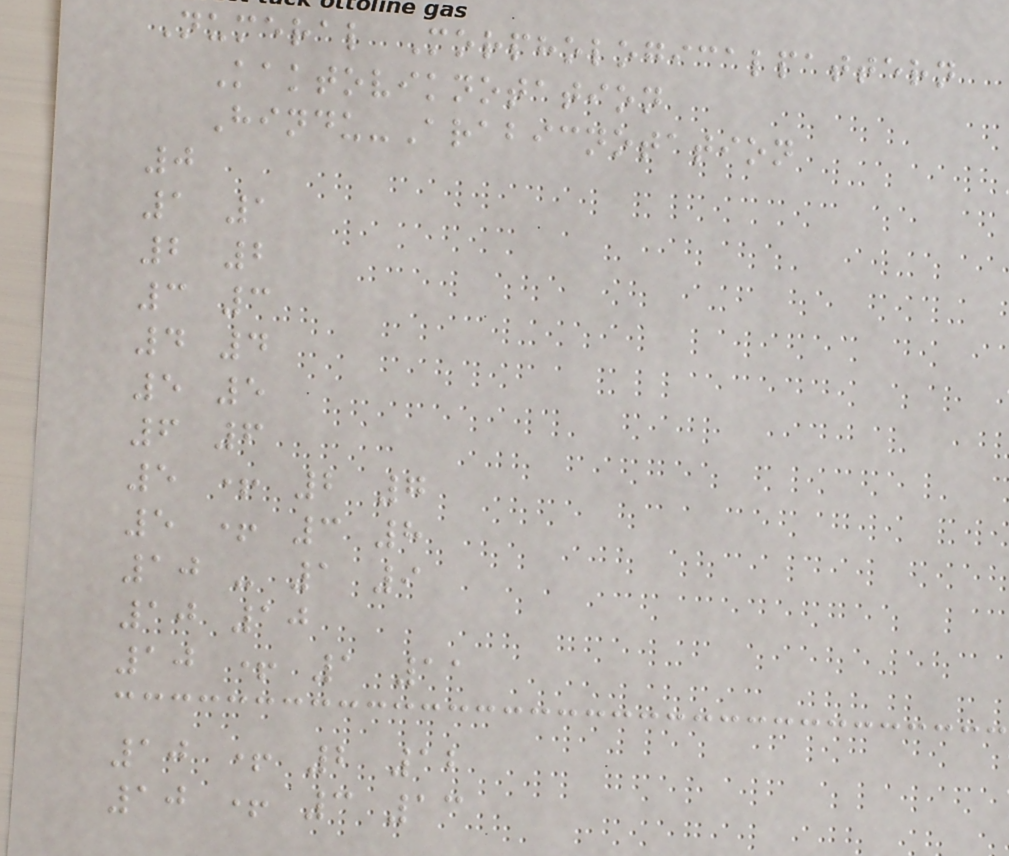Numeral Morphologicalpattern
Kaktoviknotation
Hindu-Arabicnotation
0
1 1
2 2
3 3
4 4
5 5
6 6
5 + 2 7
5 + 3 8
10 - 1 9
10 10
10 + 1 11
10 + 2 12
10 + 3 13
